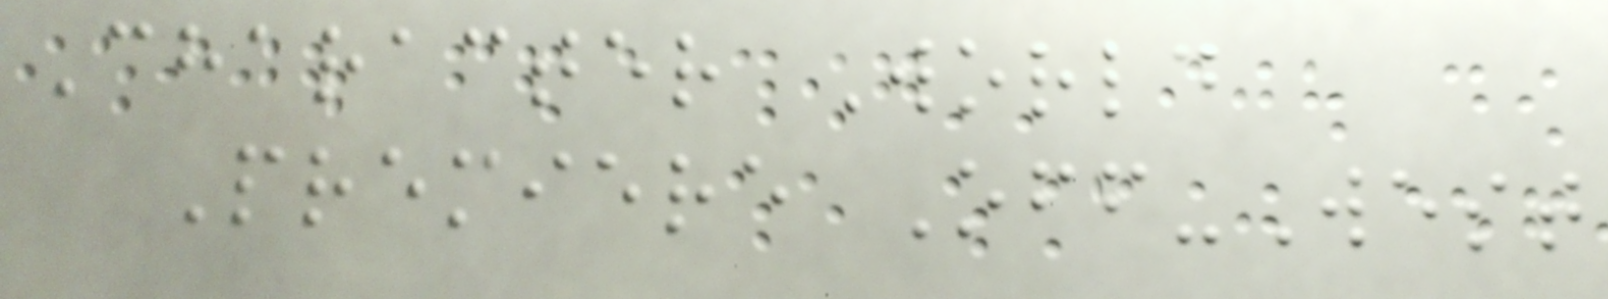Character World
Premiere Off-West
